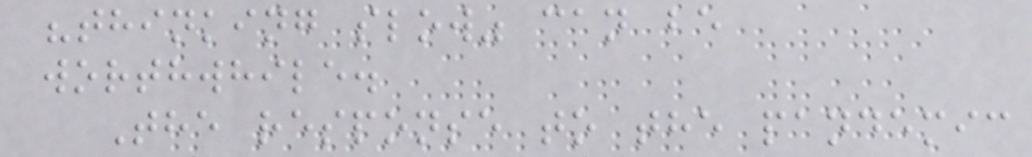"thinking slow" can be
worthwhile.
The response to the pandemic
